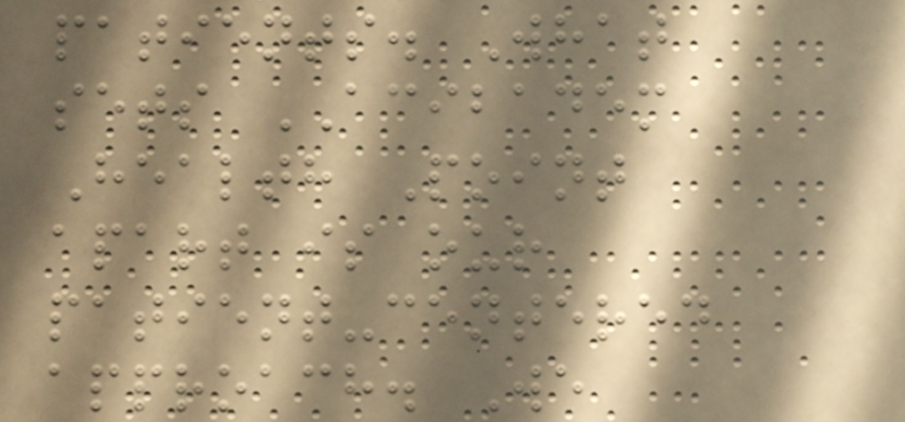patients. What
sets ACIBADEM
Health Point
apart is our
patient-centered
approach. We
